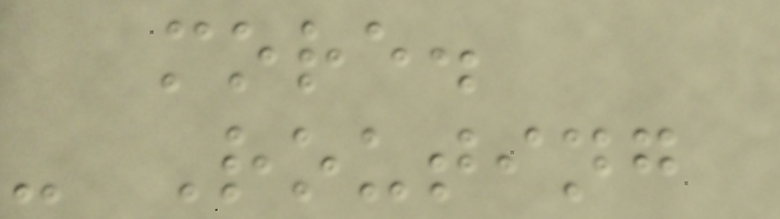more.
- Routing
